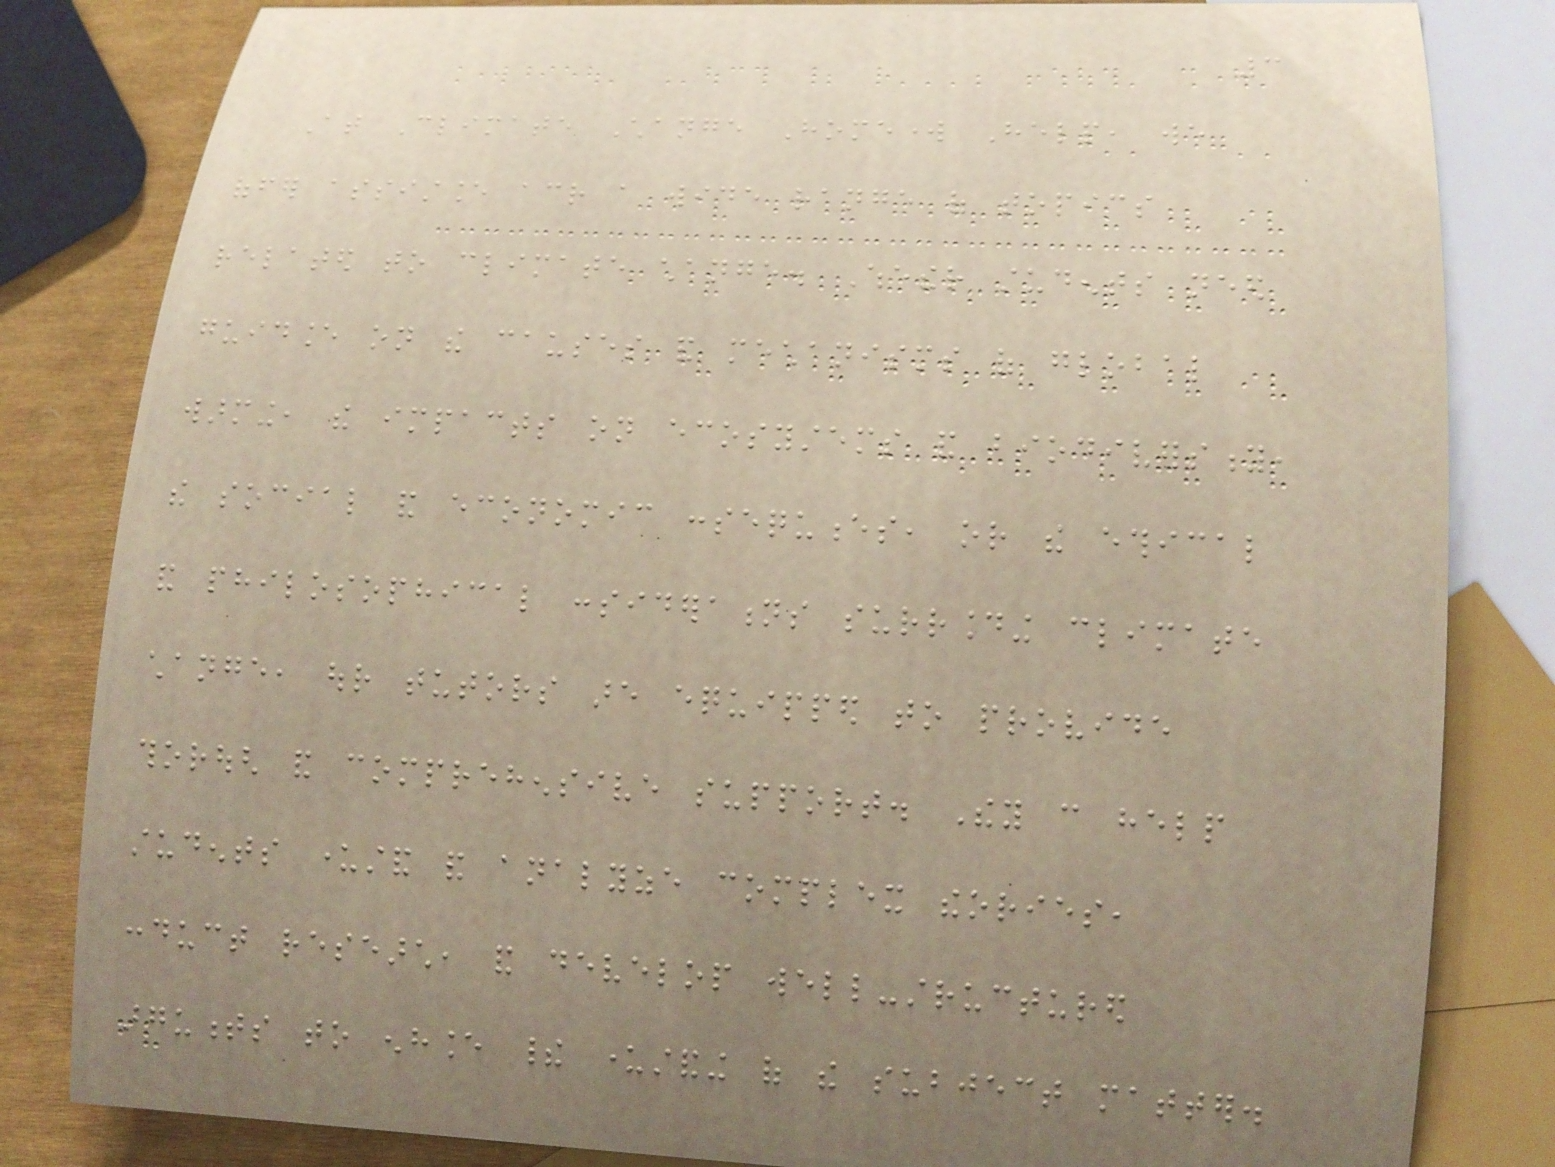3
At Climate Change Homework Help, we
offer assistance across a wide range of topics
related to climate change. Whether students need
guidance on the causes and mechanisms of global
warming, the impacts on ecosystems and biodiversity,
the social and economic consequences, or the ethical
and philosophical considerations surrounding climate
change, our tutors are equipped to provide
thorough and comprehensive support. They can help
students understand and analyze complex theories,
conduct research, and develop well-structured
arguments to enhance their understanding of the subject matter.
